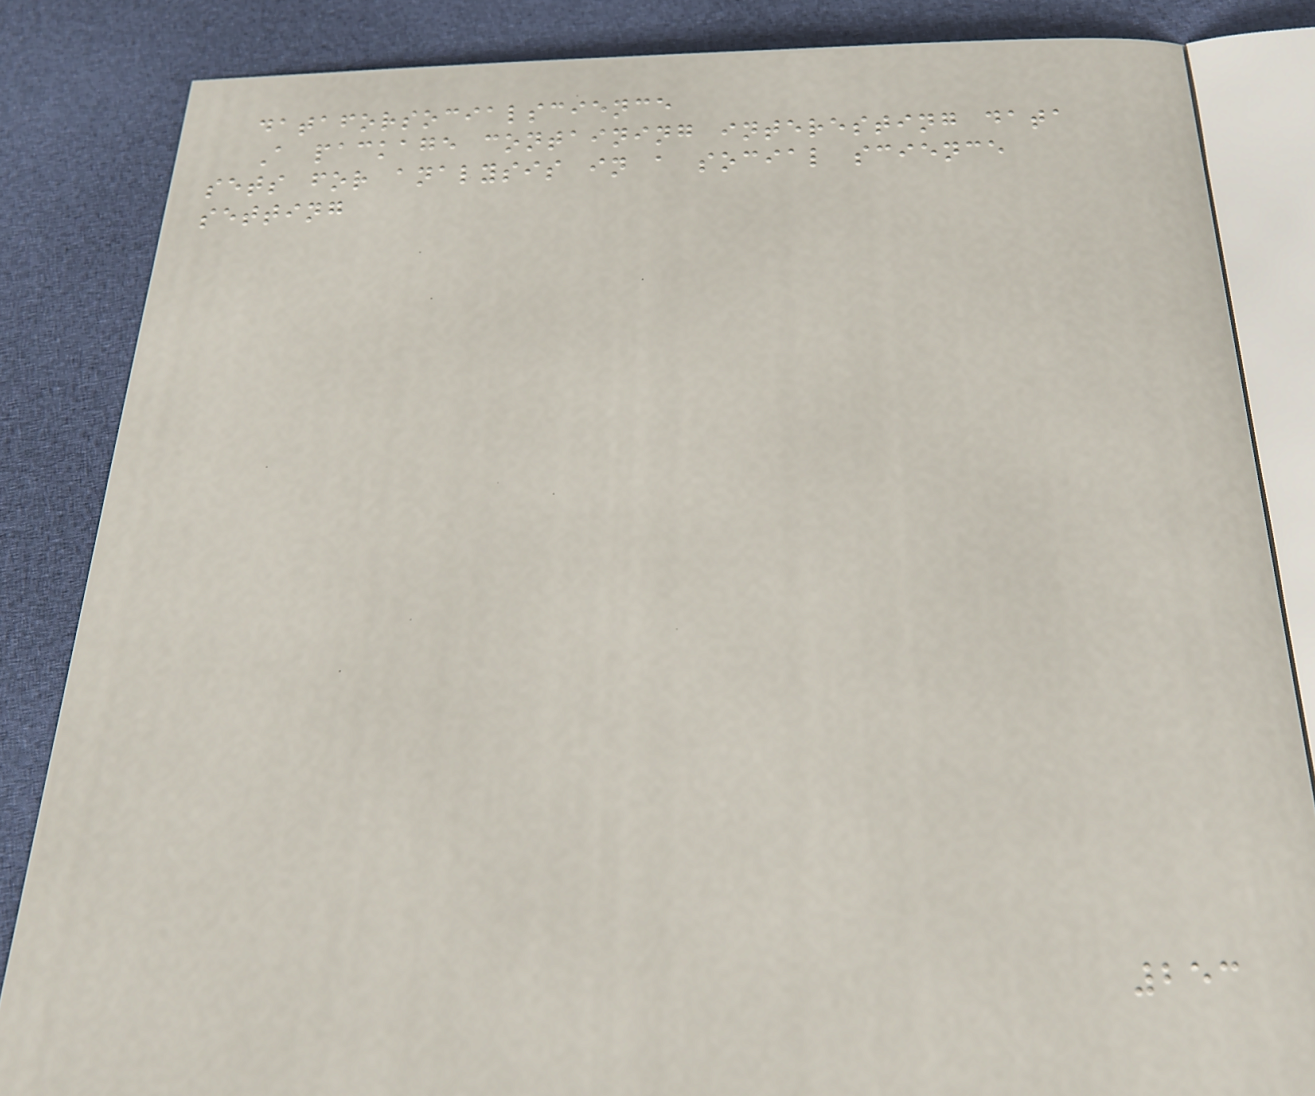dataforsocialscience
A package containing interesting data
sets for analysis in a social science
setting
253
